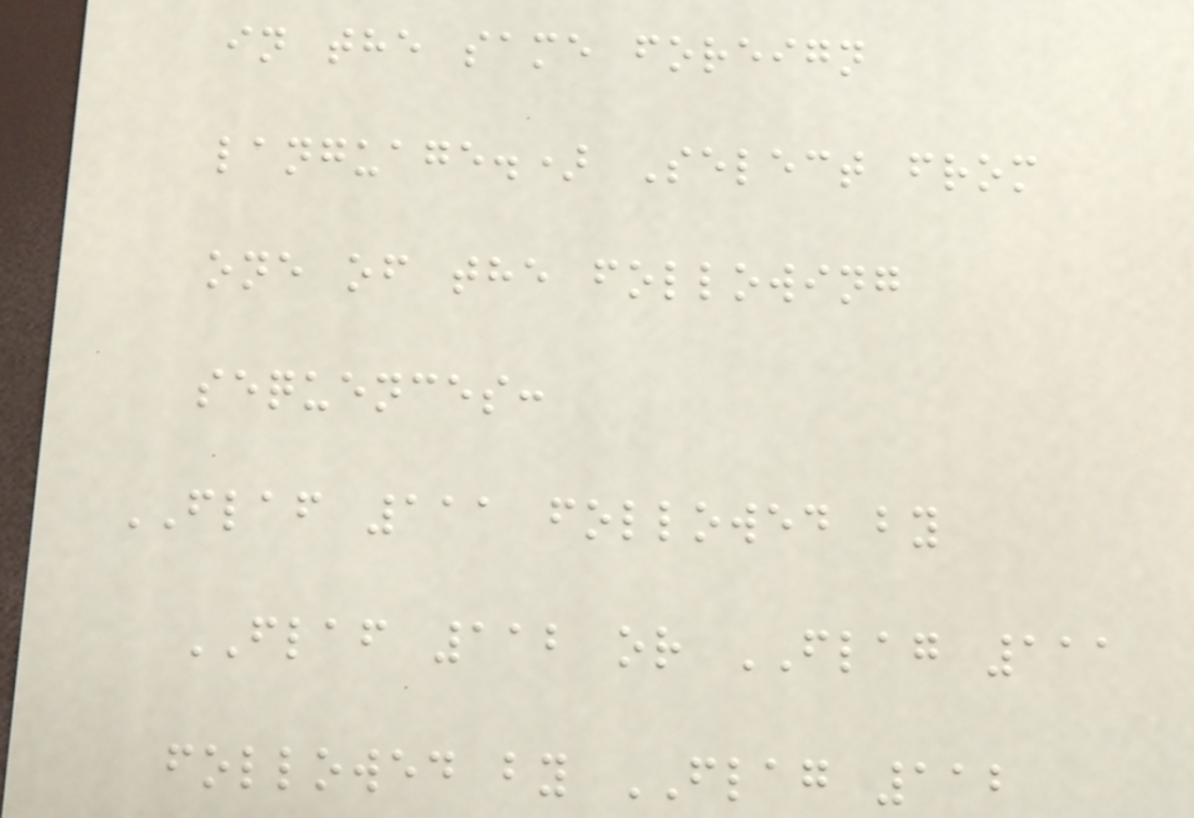in the same foreign
language.) Select from
one of the following
sequences:
FLAF 111 followed by
FLAF 112 or FLAG 111
followed by FLAG 112
